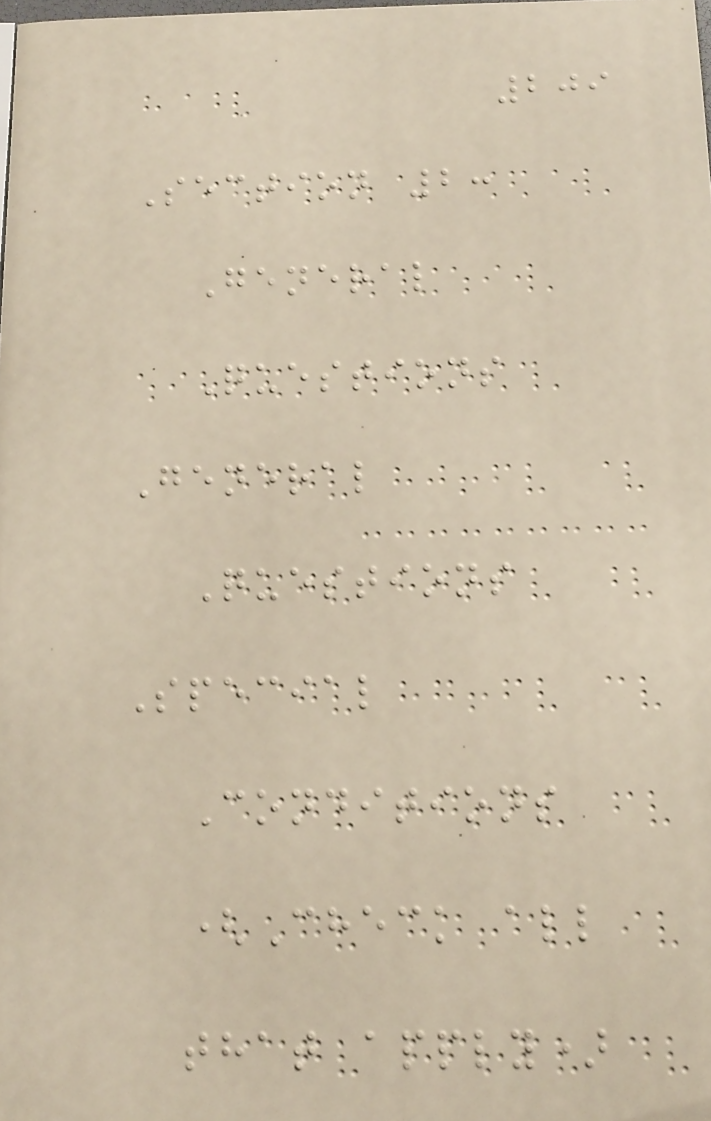209
Section 2:
General
Questions
General
Questions
Special
Conditions
(Check all
that apply)
